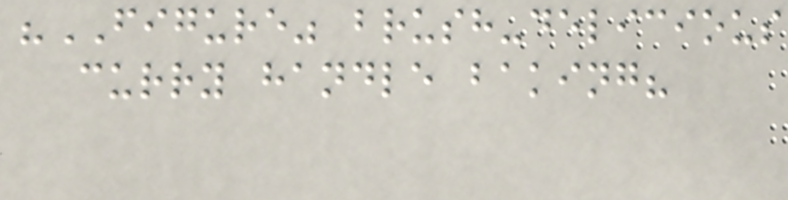"FIGURE" brush-delicious
curry handle baking?
